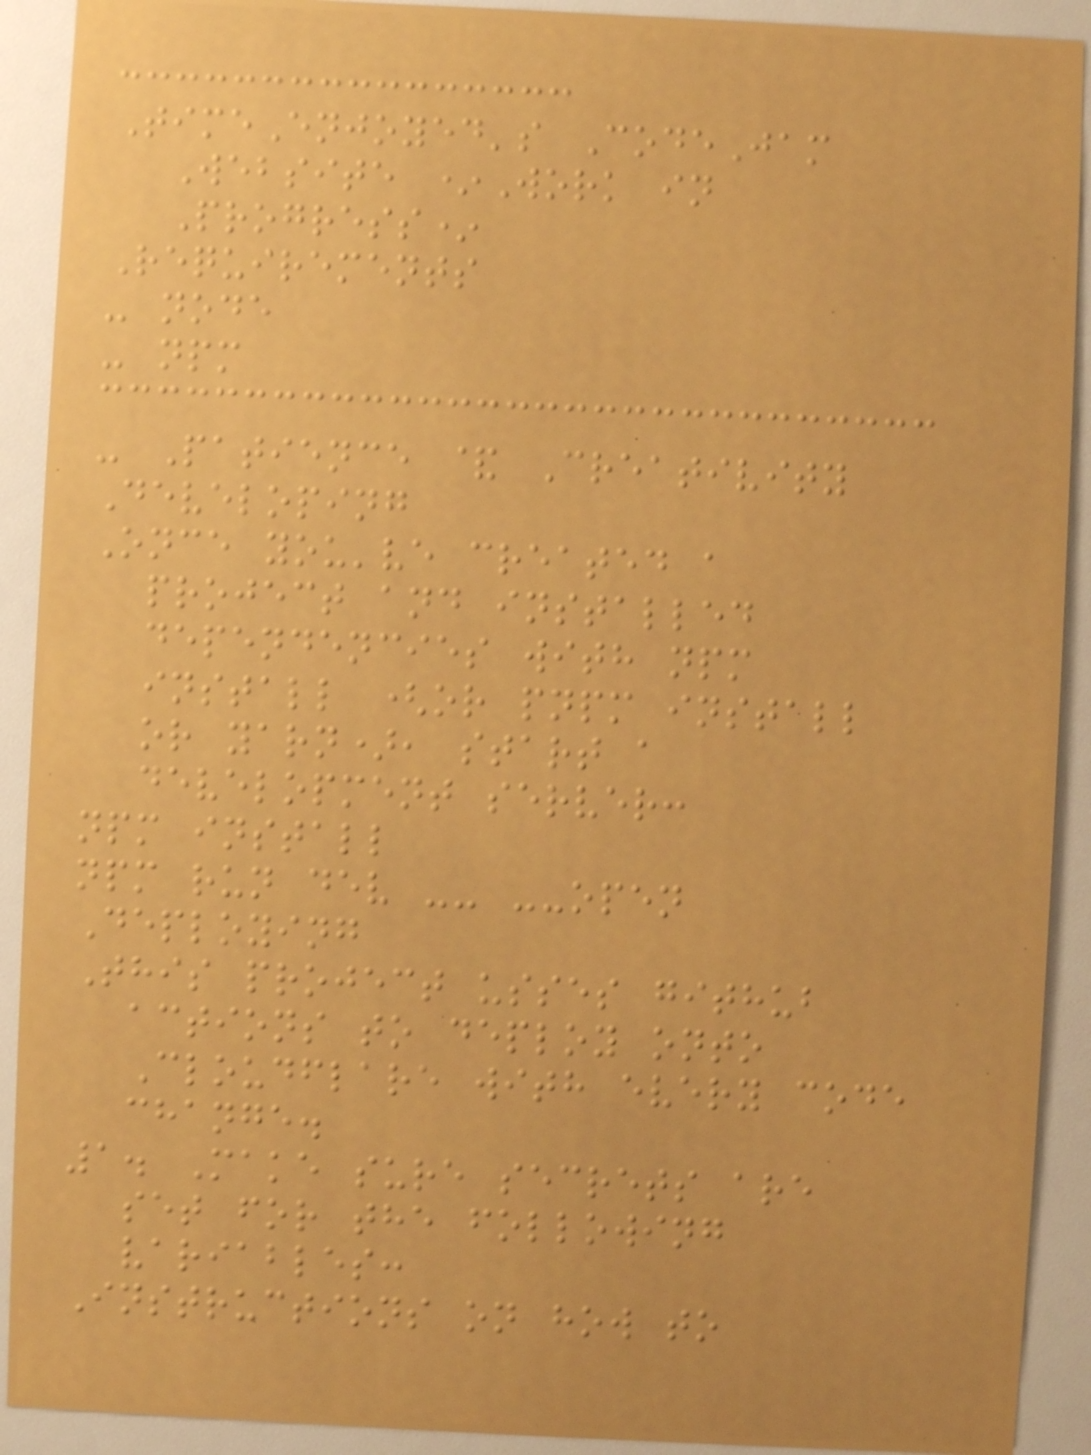TimeEnjoyed's CodeJam
Website *Work in
Progress*
Requirements
- node
- npm
- Patience & Creativity
Developing
Once you've created a
project and installed
dependencies with npm
install (or pnpm install
or yarn), start a
development server:
npm install
npm run dev -- --open
Deploying
This project usses github
actions to deploy onto
Cloudflare with every code
change.
1. Make sure secrets are
set for the following
variables:
Instructions on how to
